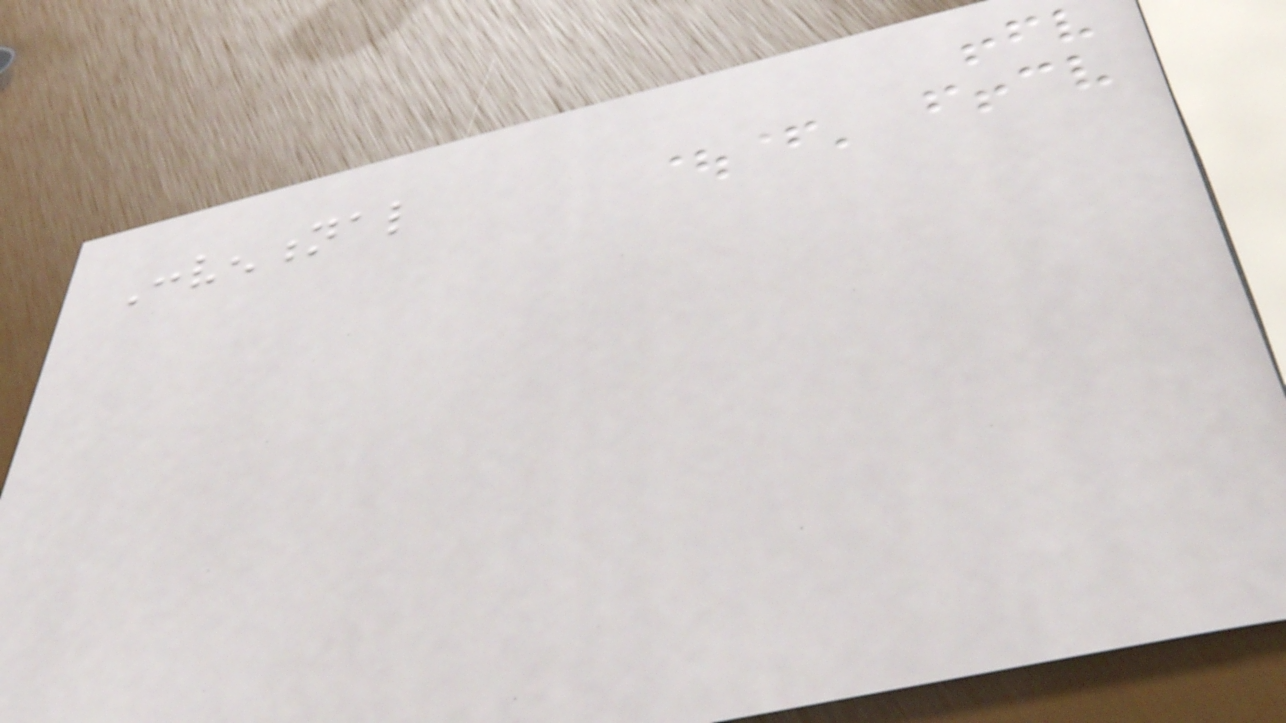Conventional
